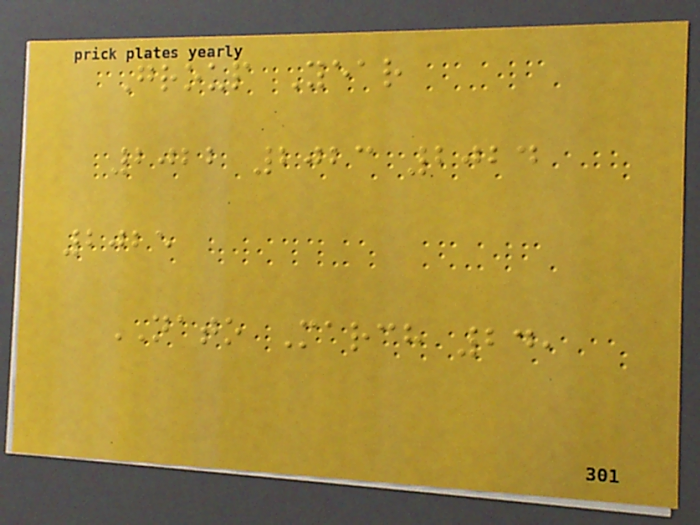Group Year
2022 2023 2024
2025
NATO March 24,
